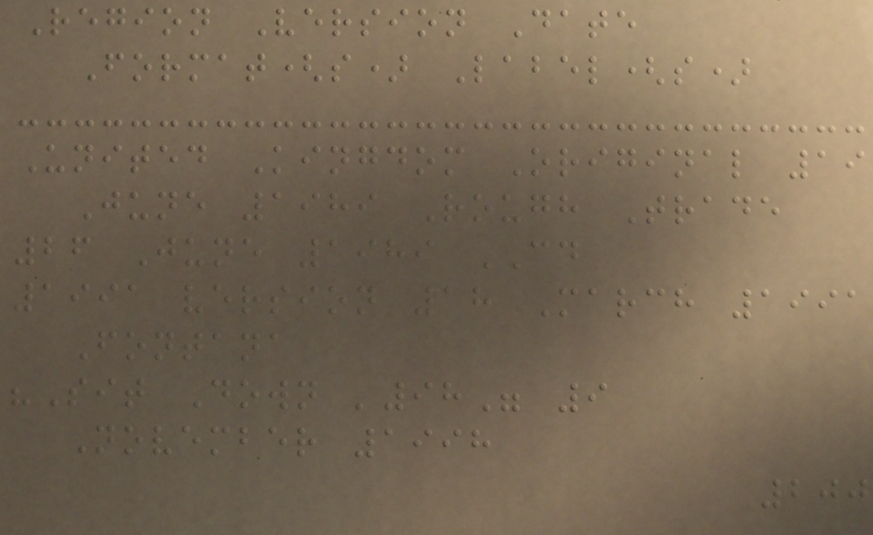Region Version Date
Format(s) Label(s)
United Kingdom Original 19
June 1989 Rough Trade
26 June 1989 CD
1991 version 18 March 1991
Fontana
"Sit Down '98" 9
November 1998
200
